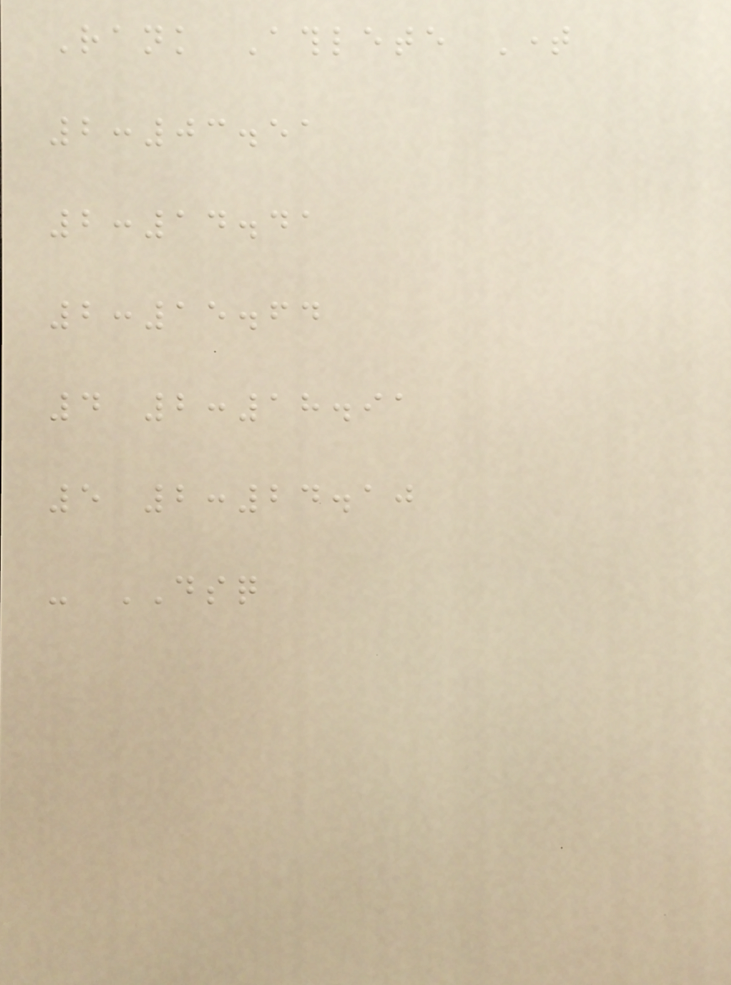Rank Athlete Time
2:03.51
2:14.41
2:15.64
4 2:18.91
5 2:24.10
- DSQ
